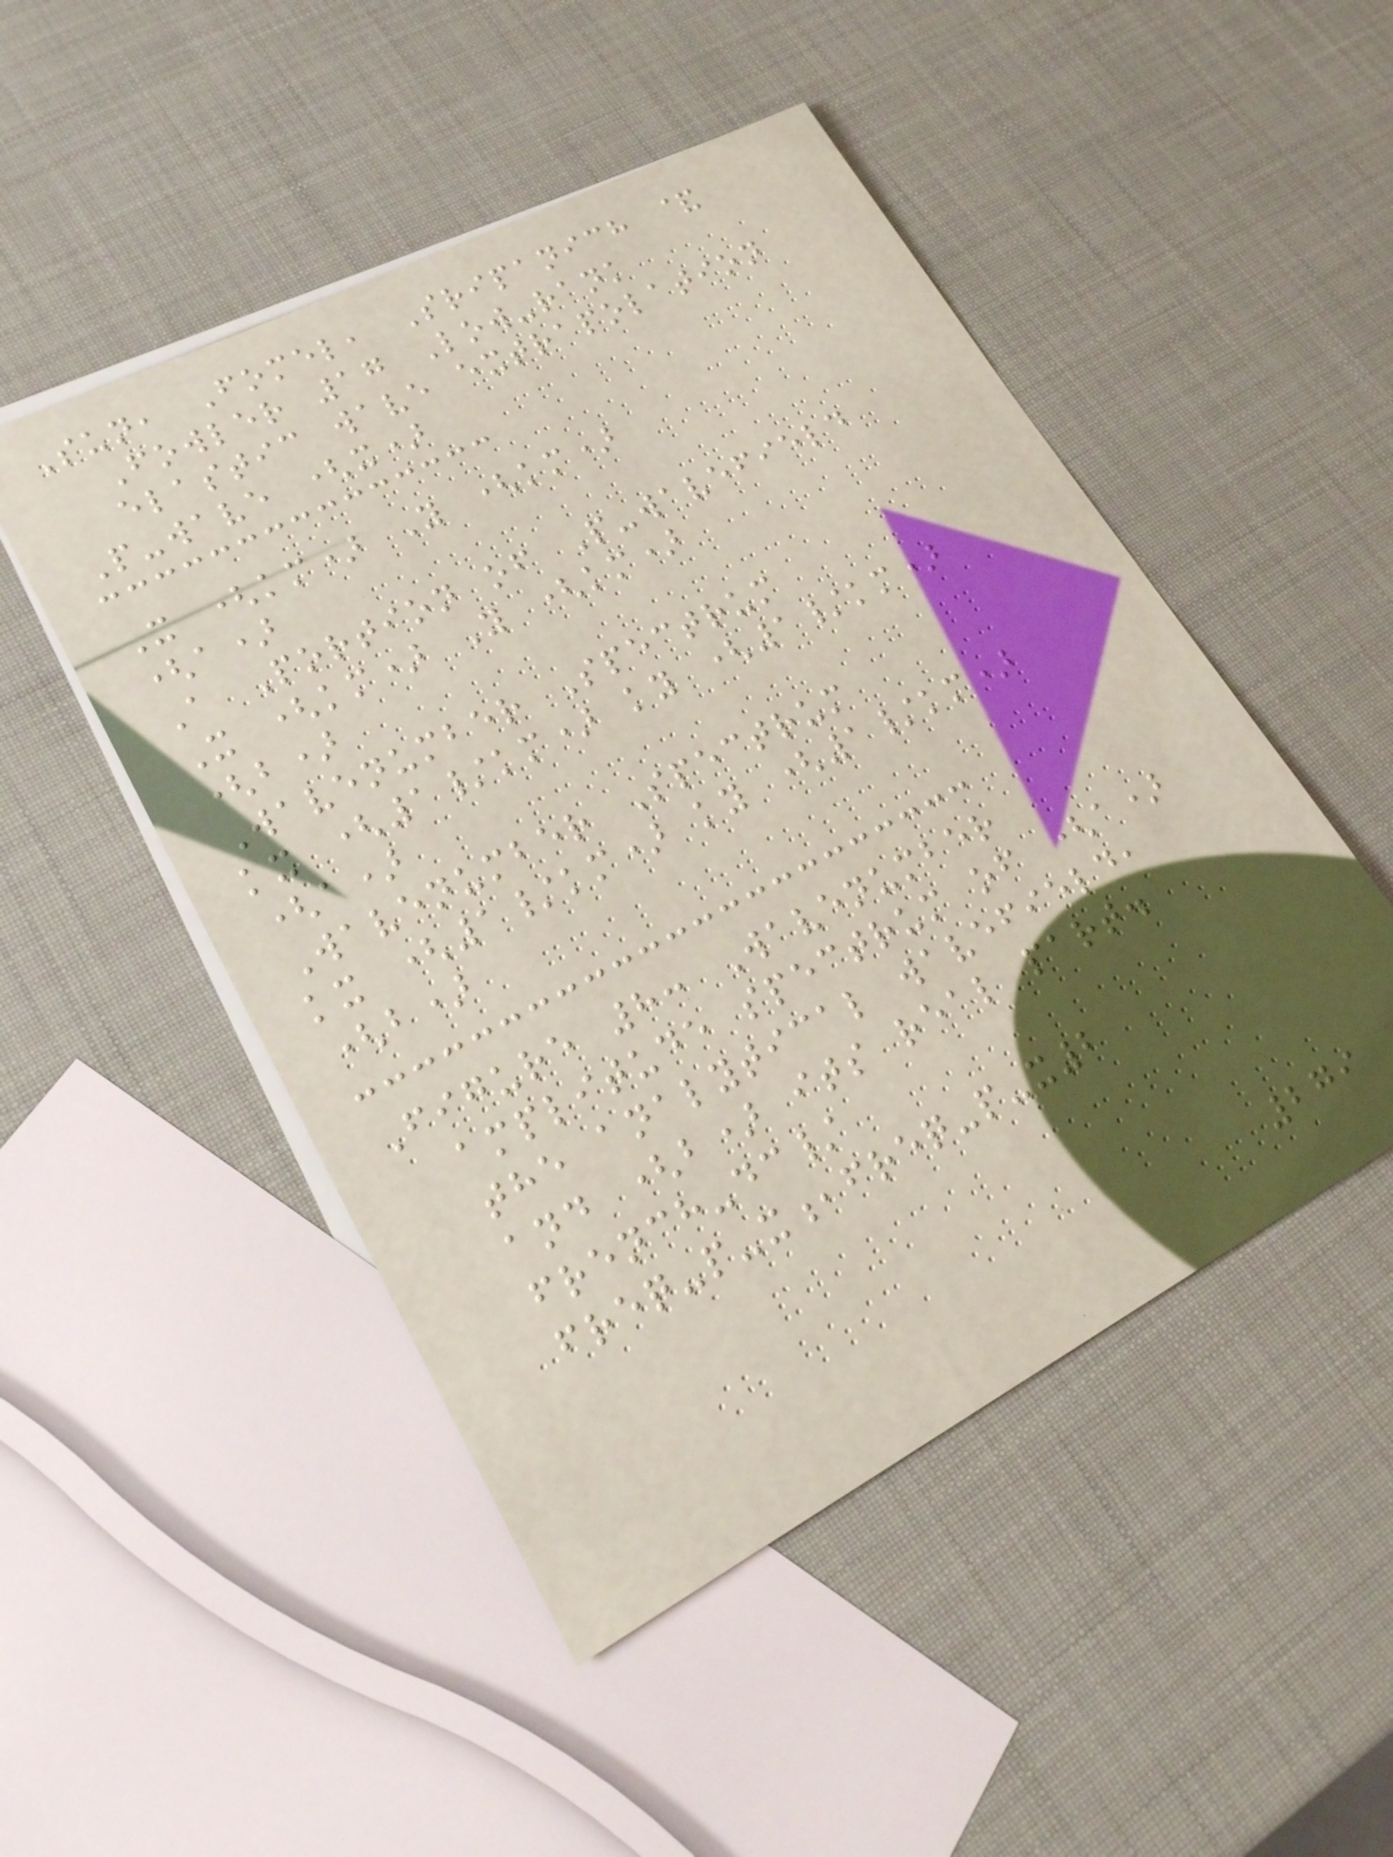Sun, Fomel, Sripanich &
Fowler 17 Low-rank
elastic wave extrapolation
P-wave (x)
X (km) Y (km)
(a)
A Portion of P-wavefield
X (km) Y (km)
(b)
Wavenumber Spectrum
kx (1/km) ky (1/km)
(a)
Wavenumber Spectrum
kx (1/km) ky (1/km)
(b)
Figure 8: Wavenumber
amplitude spectrum of (a)
the analytical wavefield,
and (b) its real part.
french-dc/
freq-p-x,freq-p-x2
279
